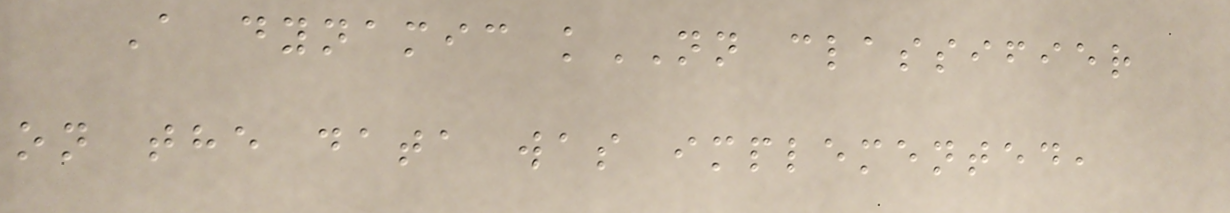A dynamic kNN classifier
on the data was implemented,
